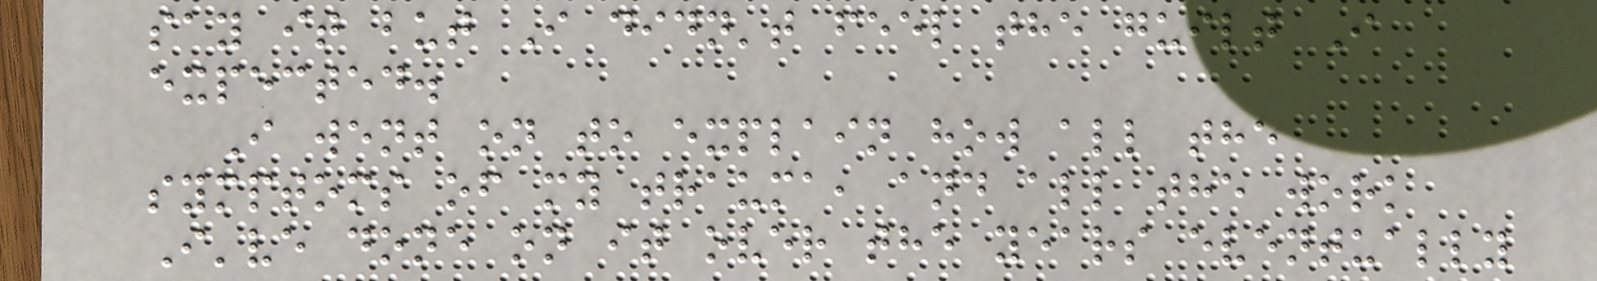say it but I didn't feel the guilt I
expected.
I went on to explain how all the
symptoms of my trauma, and all the work
I've done on it over the years eventually
